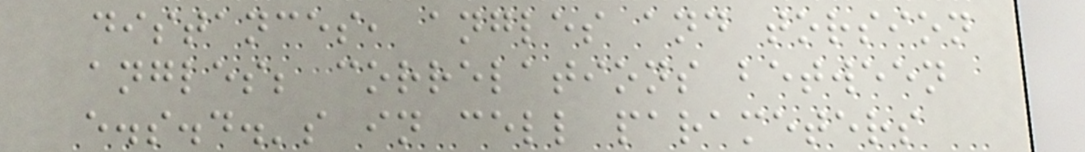distances, angles and torsion
angles; correlations between
e.s.d.'s in cell parameters
